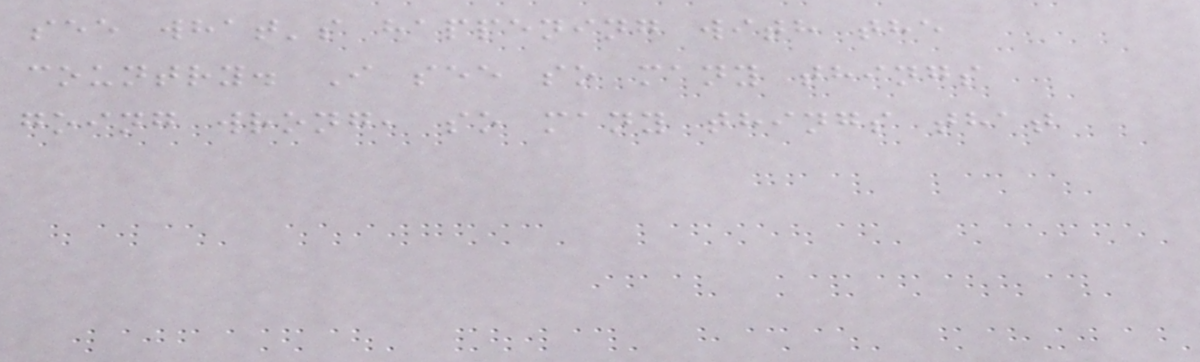see what's happening with the
country. I see so many things
going wrong, so many things that
